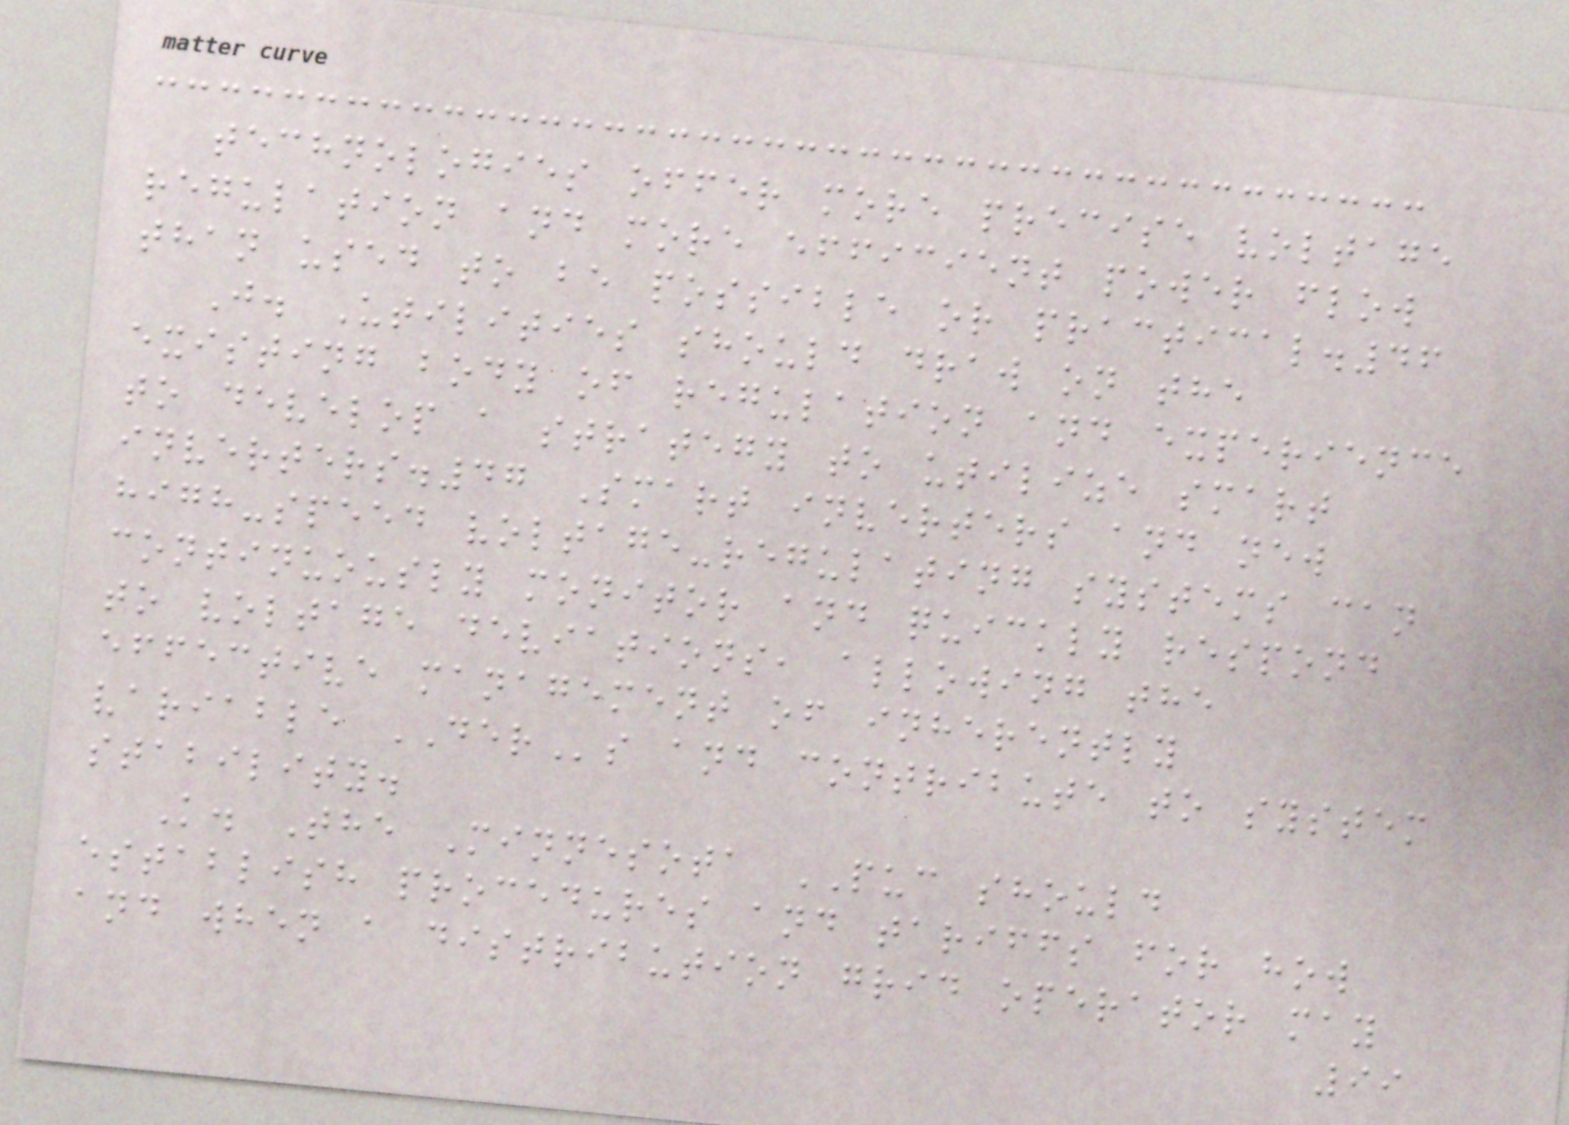technologies offer more precise voltage
regulation and more efficient power flow
than used to be possible or practical.46
J. Utilities should draw on the
existing body of regulation and experience
to develop a strategy to utilize smart
inverters.47 Smart inverters and new
high-speed voltage-regulating systems can
continuously monitor and quickly respond
to voltage deviations, allowing the
effective management of inherently
variable DERs and contribute to system
stability.
K. The Minnesota PUC should
establish procedures and tariffs for how
and when a distribution grid operator may
99
